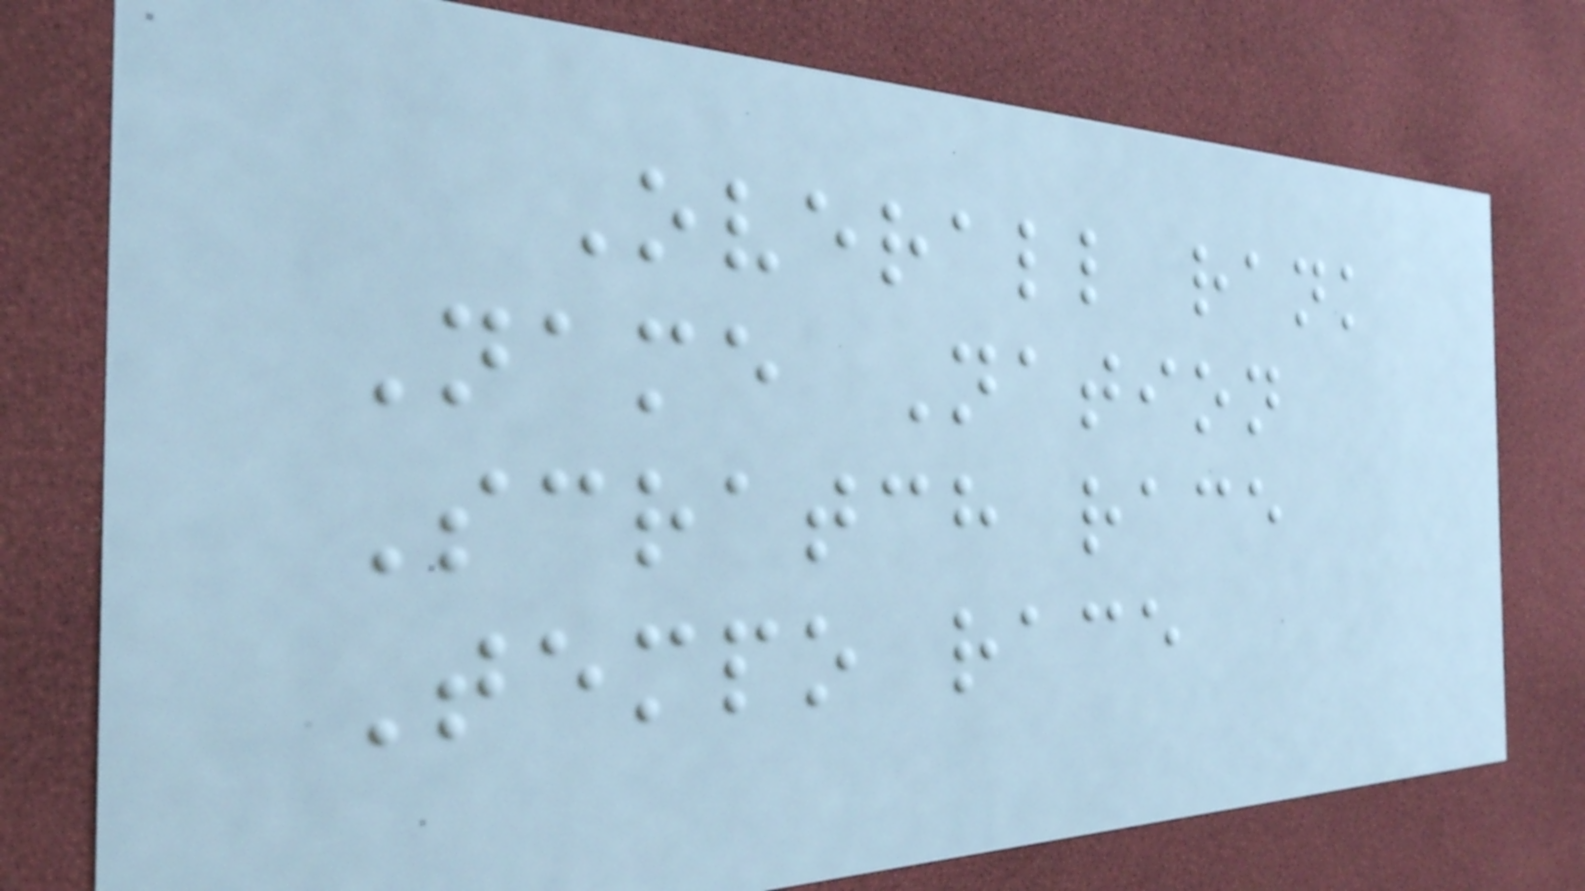Overall rank
Name Nation
Scratch race
Tempo race
